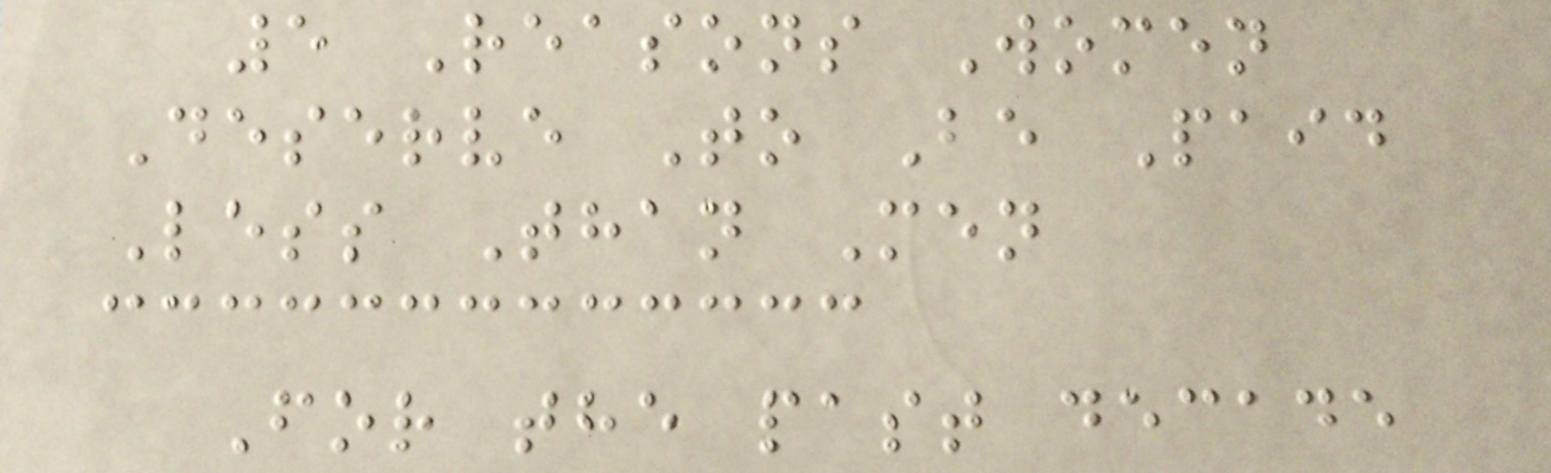5 Reasons Women
Deserve To Be Paid
Less Than Men
For the past decade
